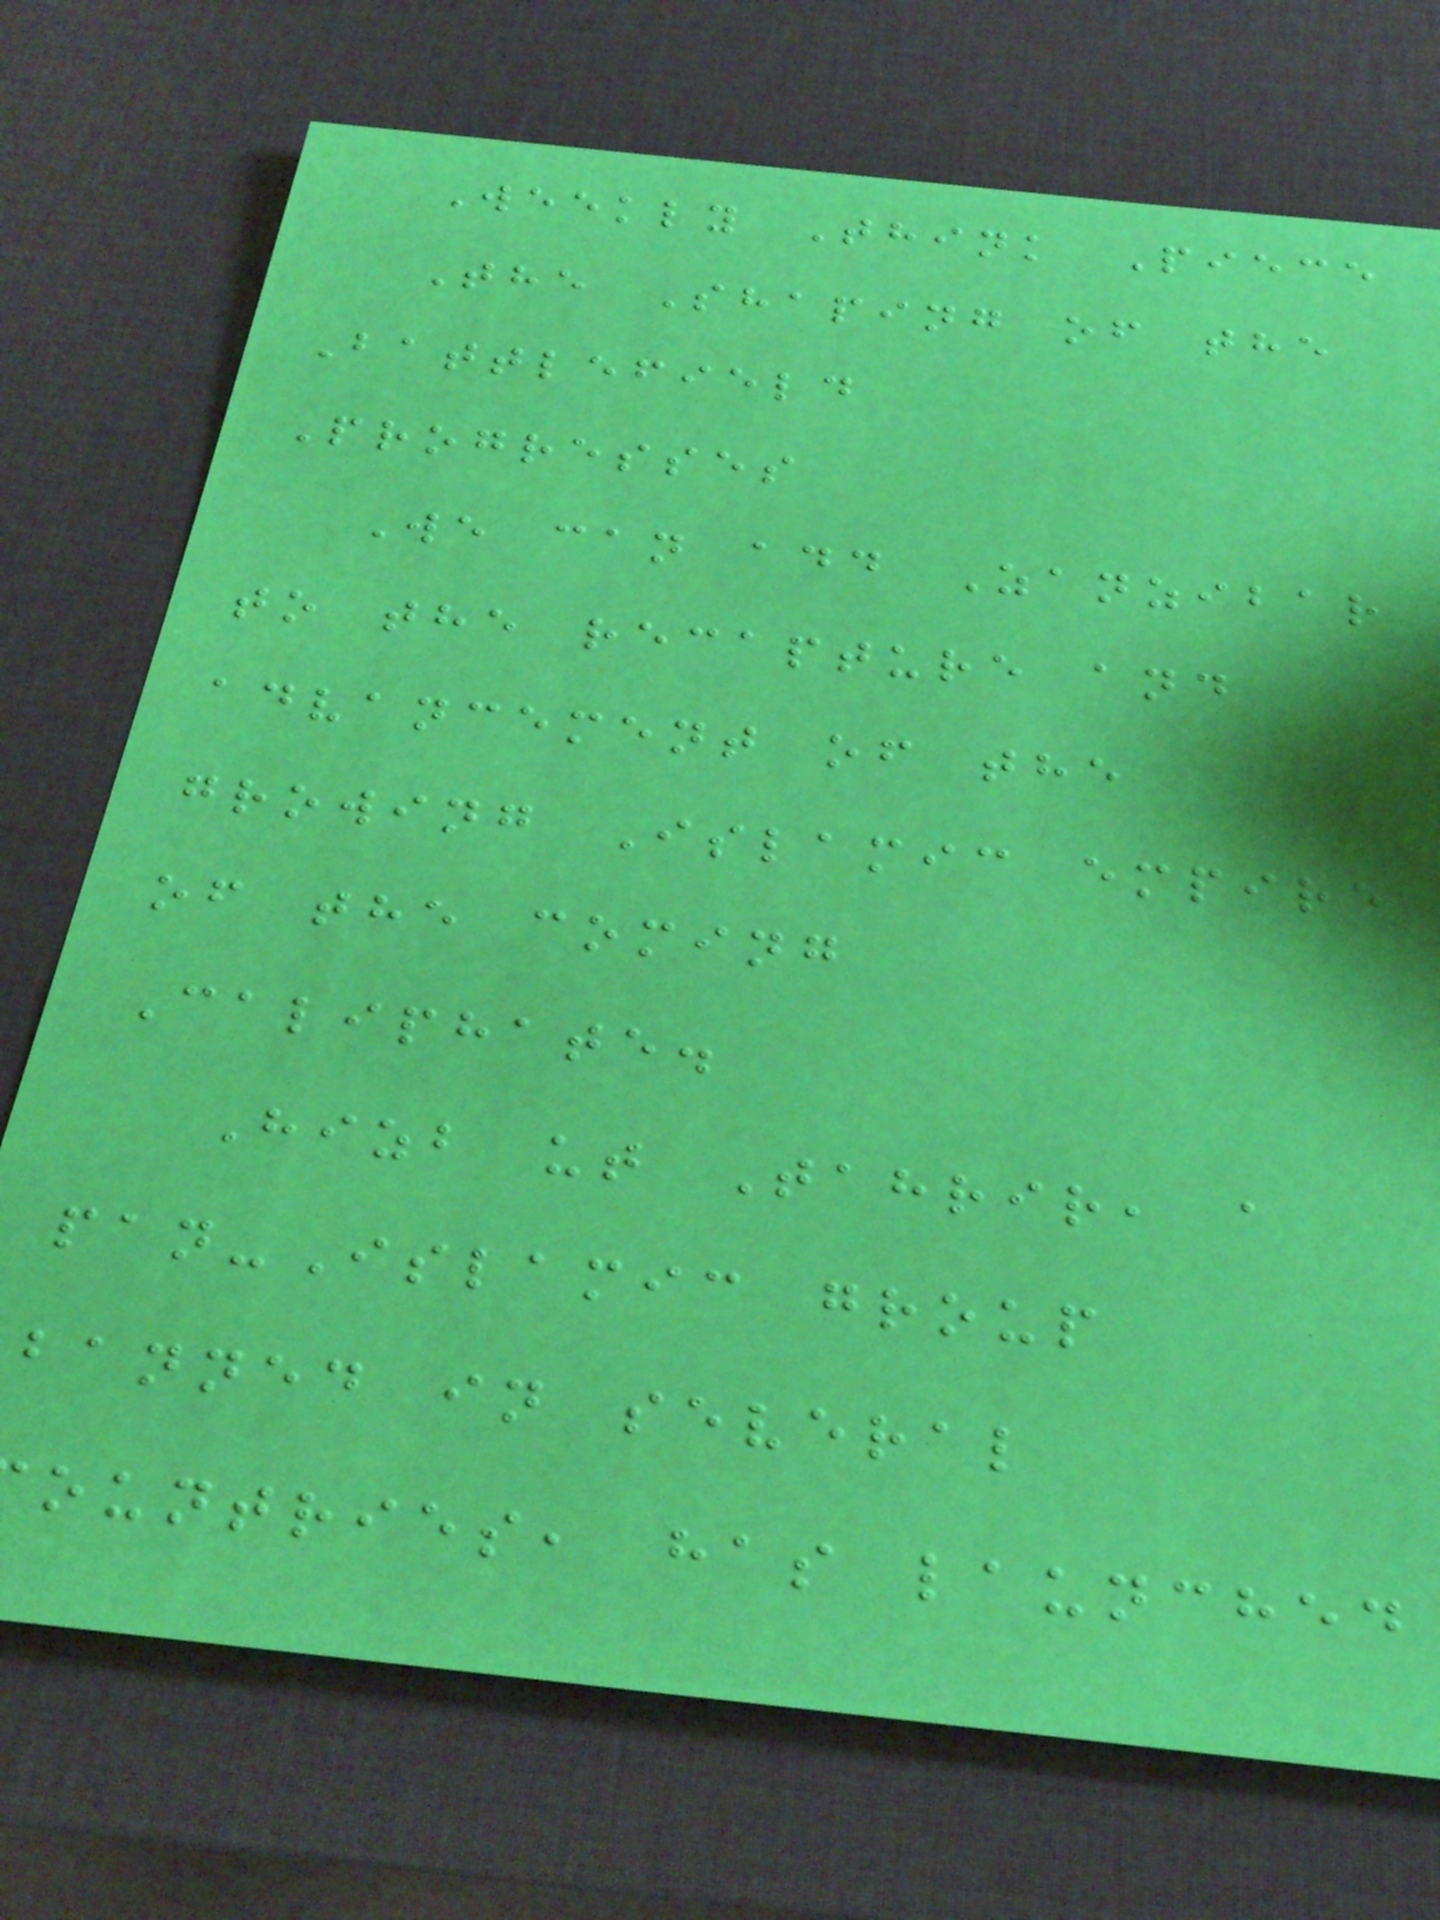Weekly Think Piece
The Shaping of the
Battlefield
Progresses
We can add Zanzibar
to the recapture and
advancement of the
growing Islamic empire
of the coming
Caliphate.
Hizb ut Tahrir, a
pan-Islamic group
banned in several
ountries, has launched
